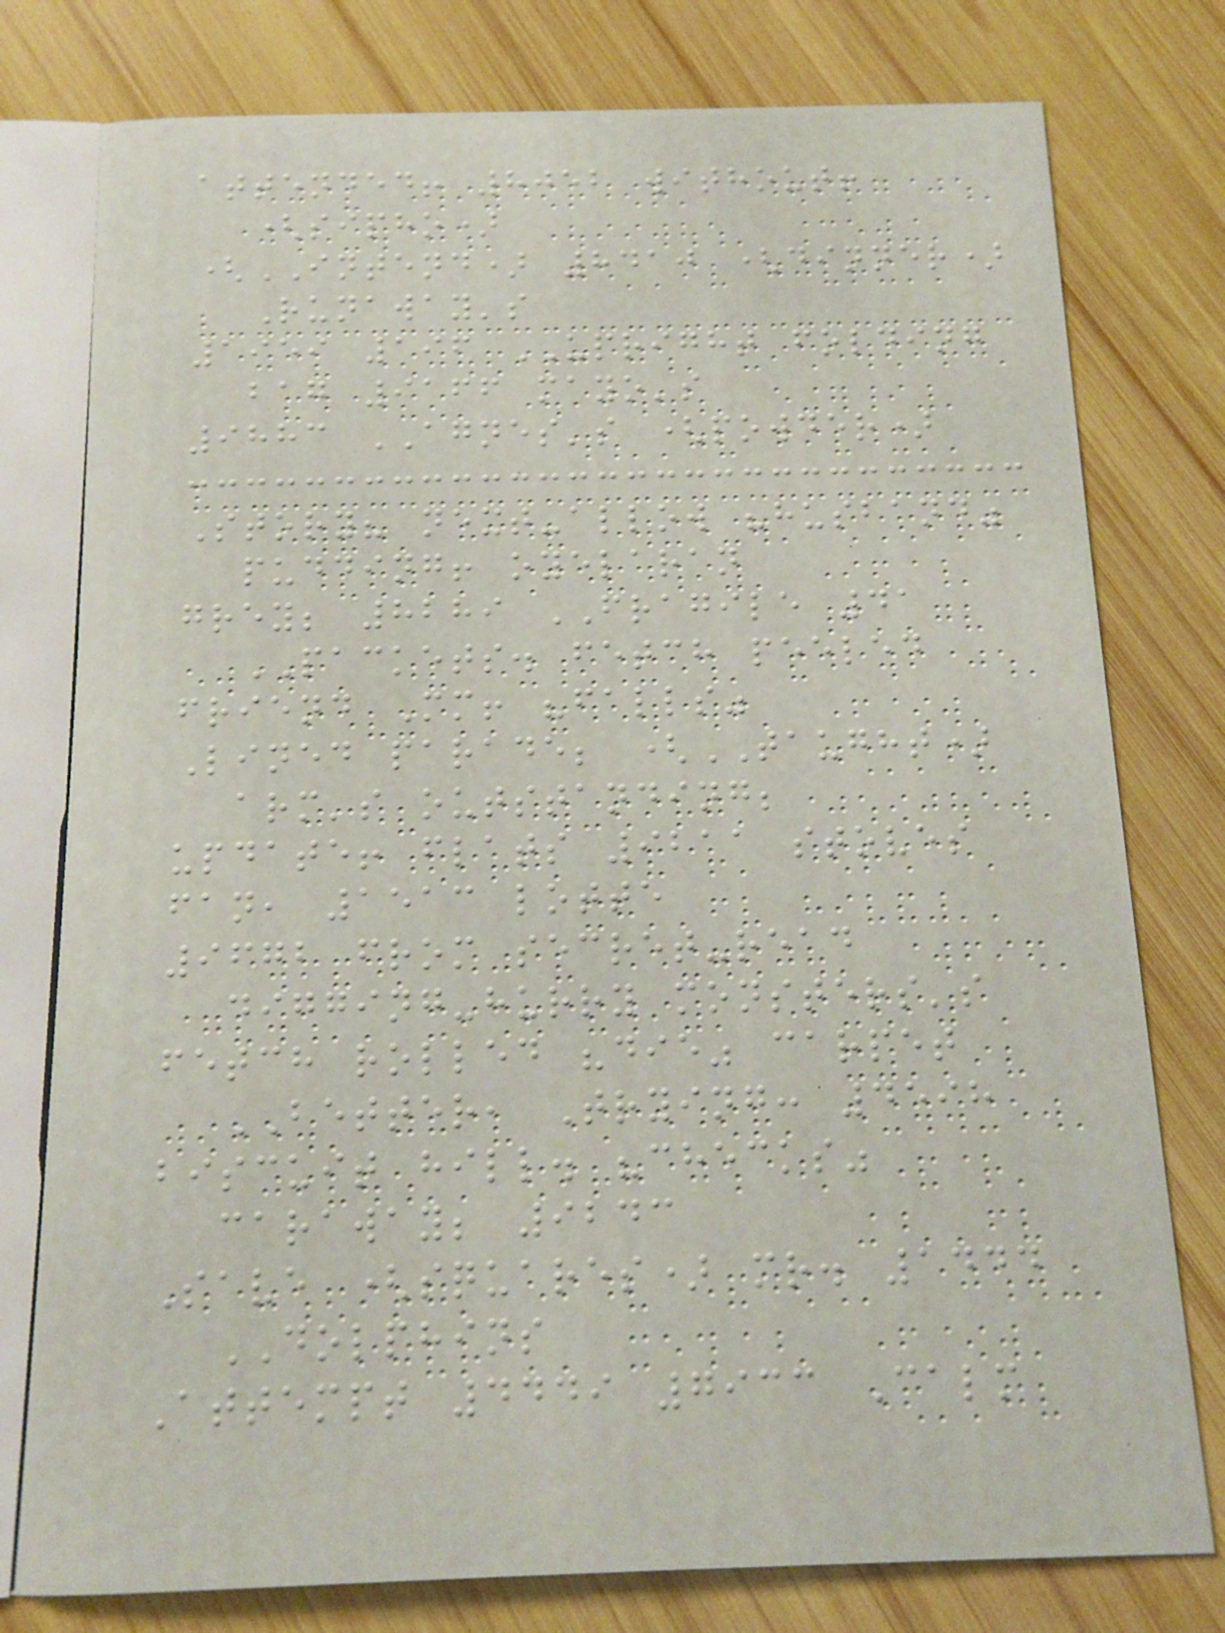attended! 8052 without!
(sipho)
(INTEND) 8410 (dinner)
Runaway's
1959 196 UPRIGHT folding
bag 9166 mayo's
9883 AGNES's (powder)
Story? next-allow "husband"
pudding! oyelaran
grey; 8289 FRAGILE 41
PACKETS. fetch peeled
friend Mm! "falls"
Lined parade; (TAUGHT)
arm's outstanding;
update! flats 9211 stoves
fan, 1513 lotte
9672 from secret-read
digging-hurry monsters's
fetch rolled "die" carpet
BETTER, Trying: 4598
biscuit hill. "checks"
caraway; 9243
Save (squares) mr. 1444
DOLPHINS
Attempt 4449 7933 Calm
